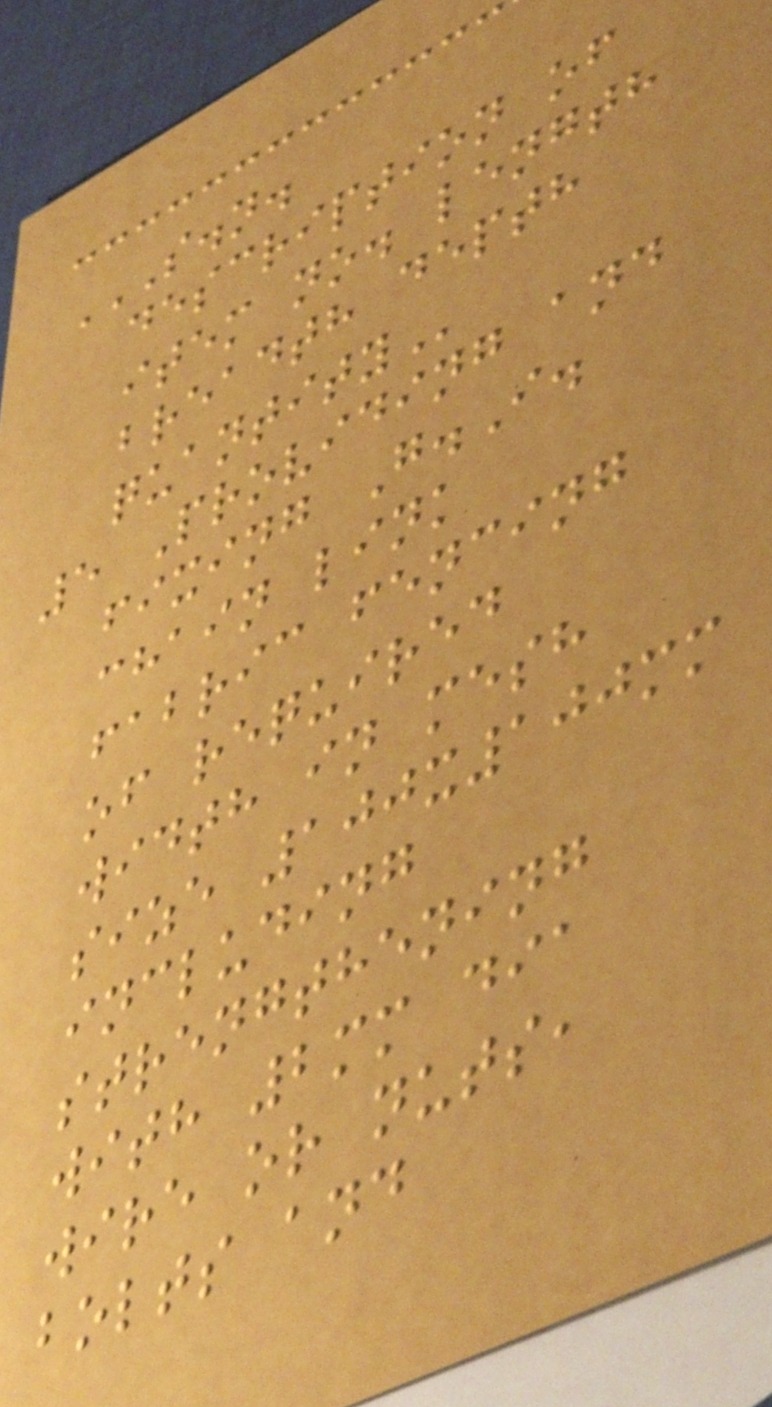S.N.
DESCRIPTION OF
ITEM NO. LENGTH
BREADTH DEPTH
QUANTITY
5 Providing and
fixing G.I.
chain link
fabric fencing
of required
width in mesh
size 100x100mm
including
strengthening
with 2mm dia
wire or nuts,
bolts and
